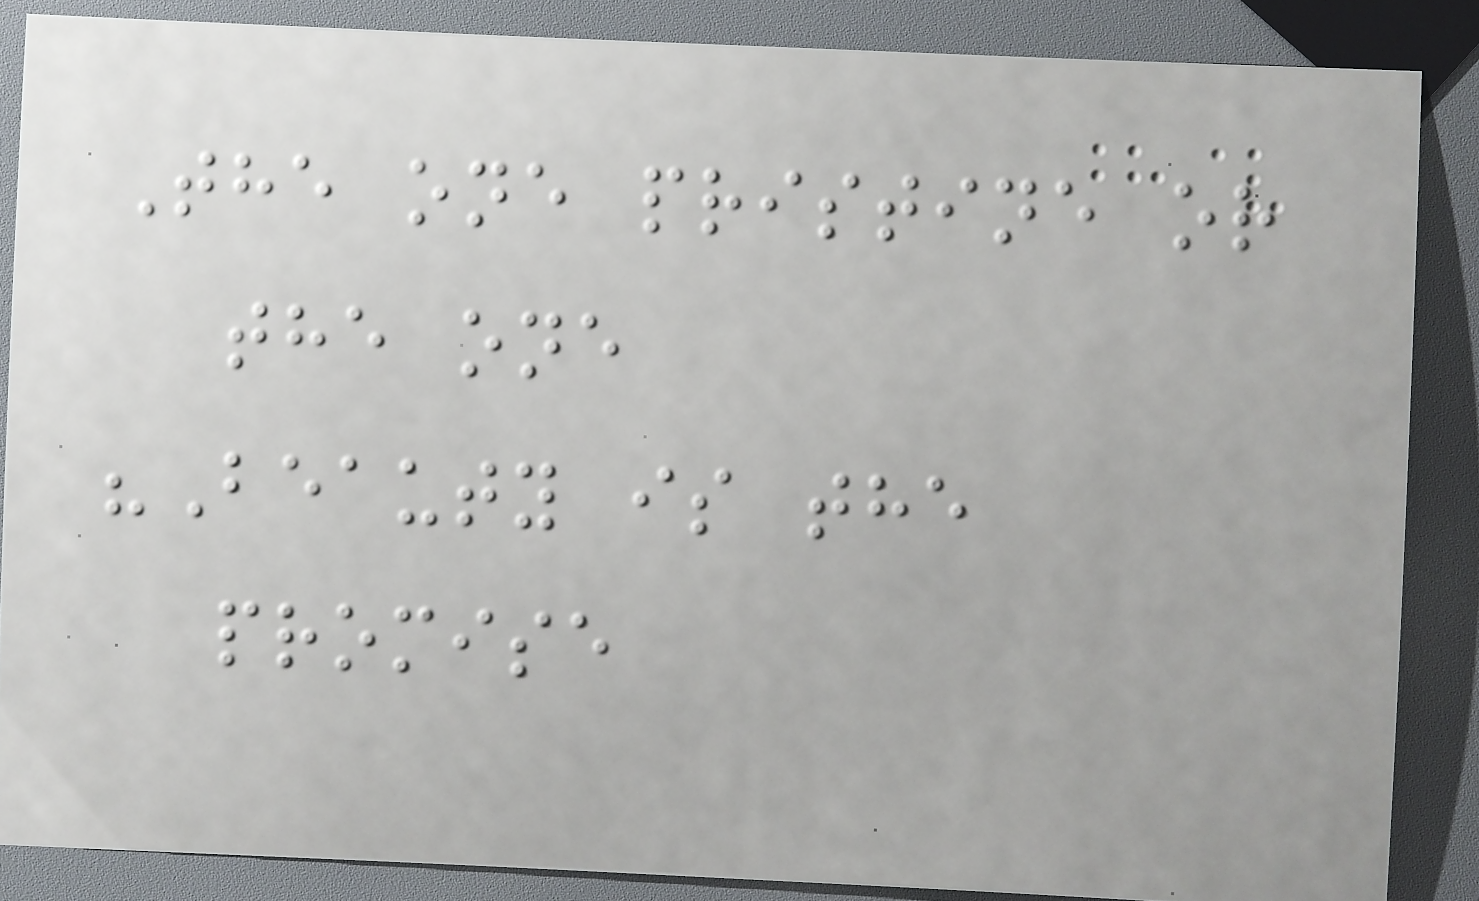The one pristine or
the one
"Beauty is the
promise
